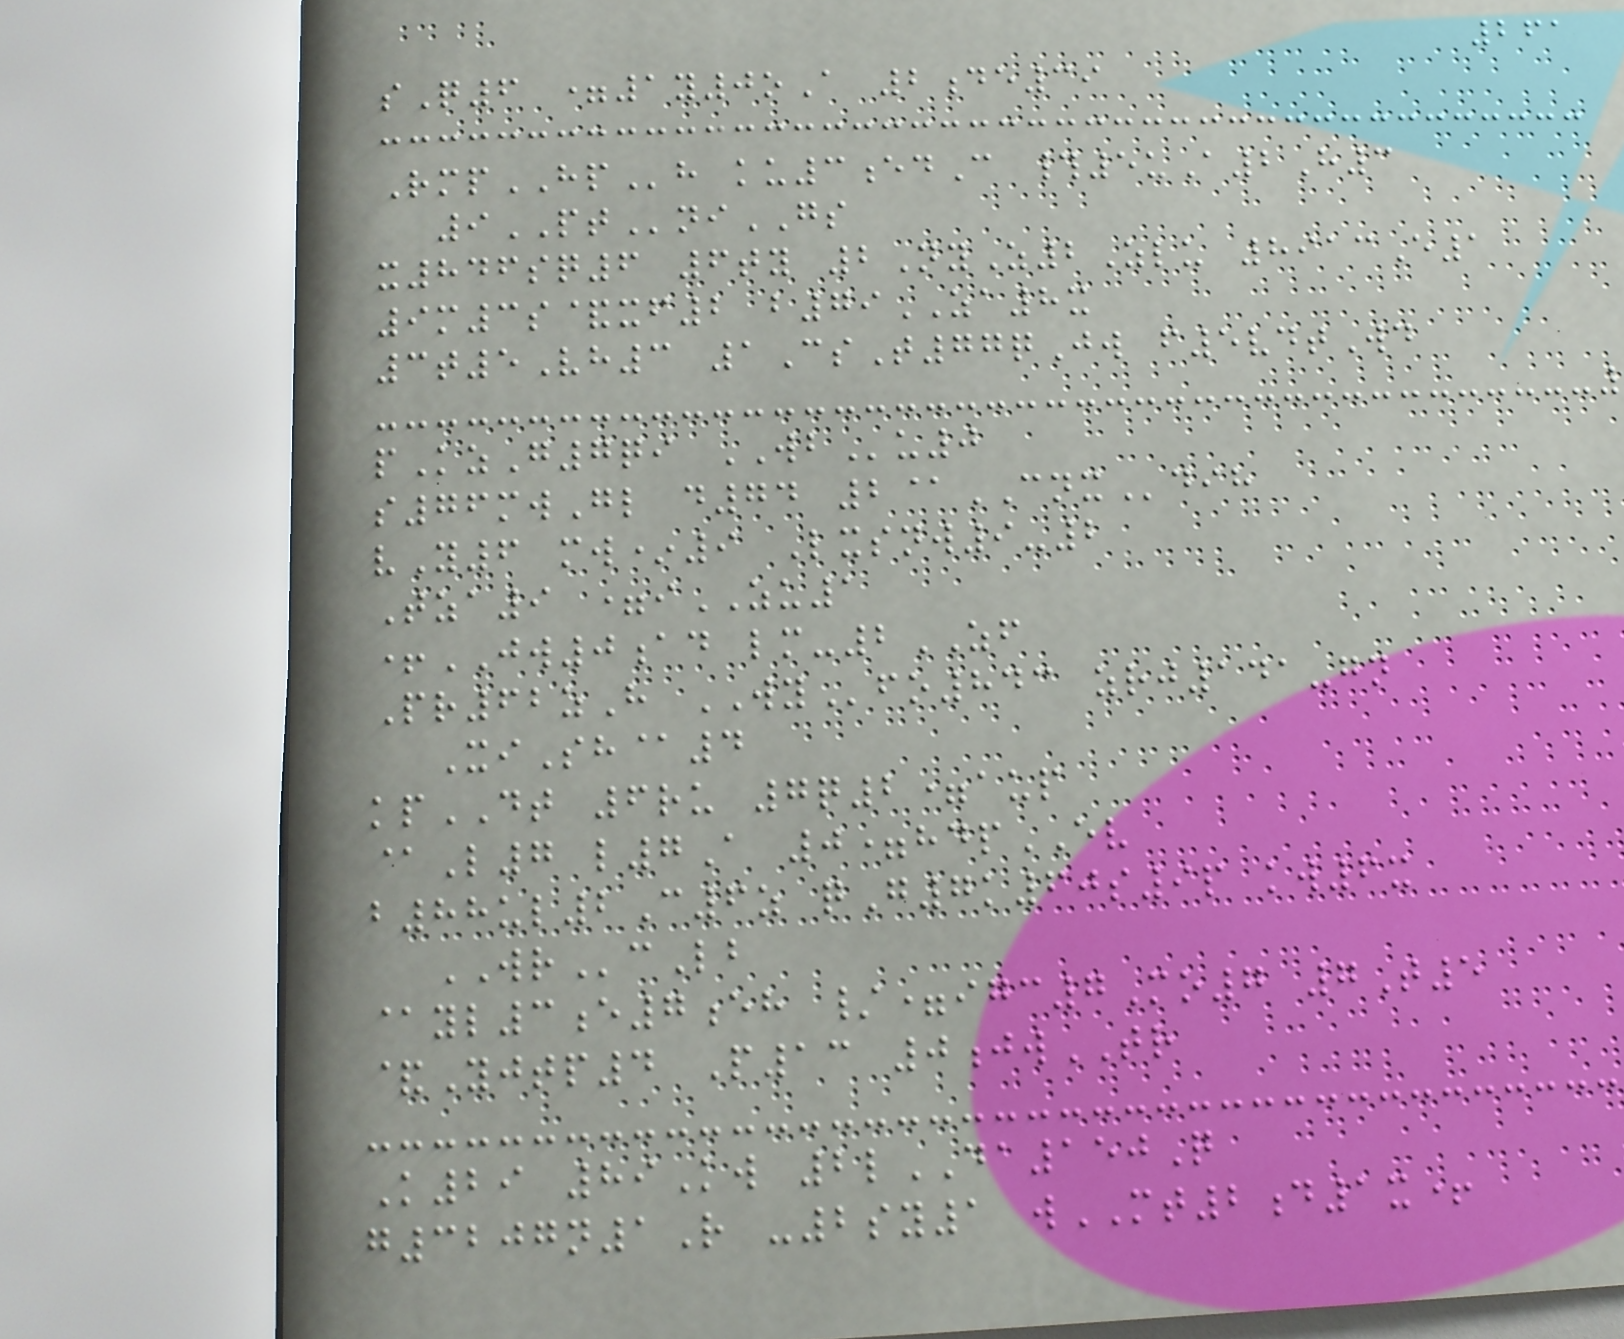261
sQ6 =1y0oA 2de39
RmpHPh ku3edC #5uA2H3
9PTniGS
x846sq6 6ty 2NyZ2Zlu 8913E1
9m3s&xf2 b79ZA8x
3t5Vh3 1CsT77qJw f5vdtWd
pKzG7qi WBu0
s76mwGl d74 2@CNXdih
vY6 mw*9 Lxsnw9-2
Tza9 =iZU1
+JW0ad lm-2ZF
Pr62zH WYfo843 zrj141-gn
XiSh@4
kpDT 6ru 7q2=aup
@L7 l7A 0=hdpEV
b88ul2C6z qG7k60s9p kw6x
WRcLb
@yl3e7eh /=igc7Mo7 7T5
&Yjtp4 P13 0jwTR
K29 89Kw 2lDA150Q
g3207n1R -2sy1 wMT2d1x+
